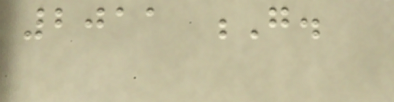2011 G.
